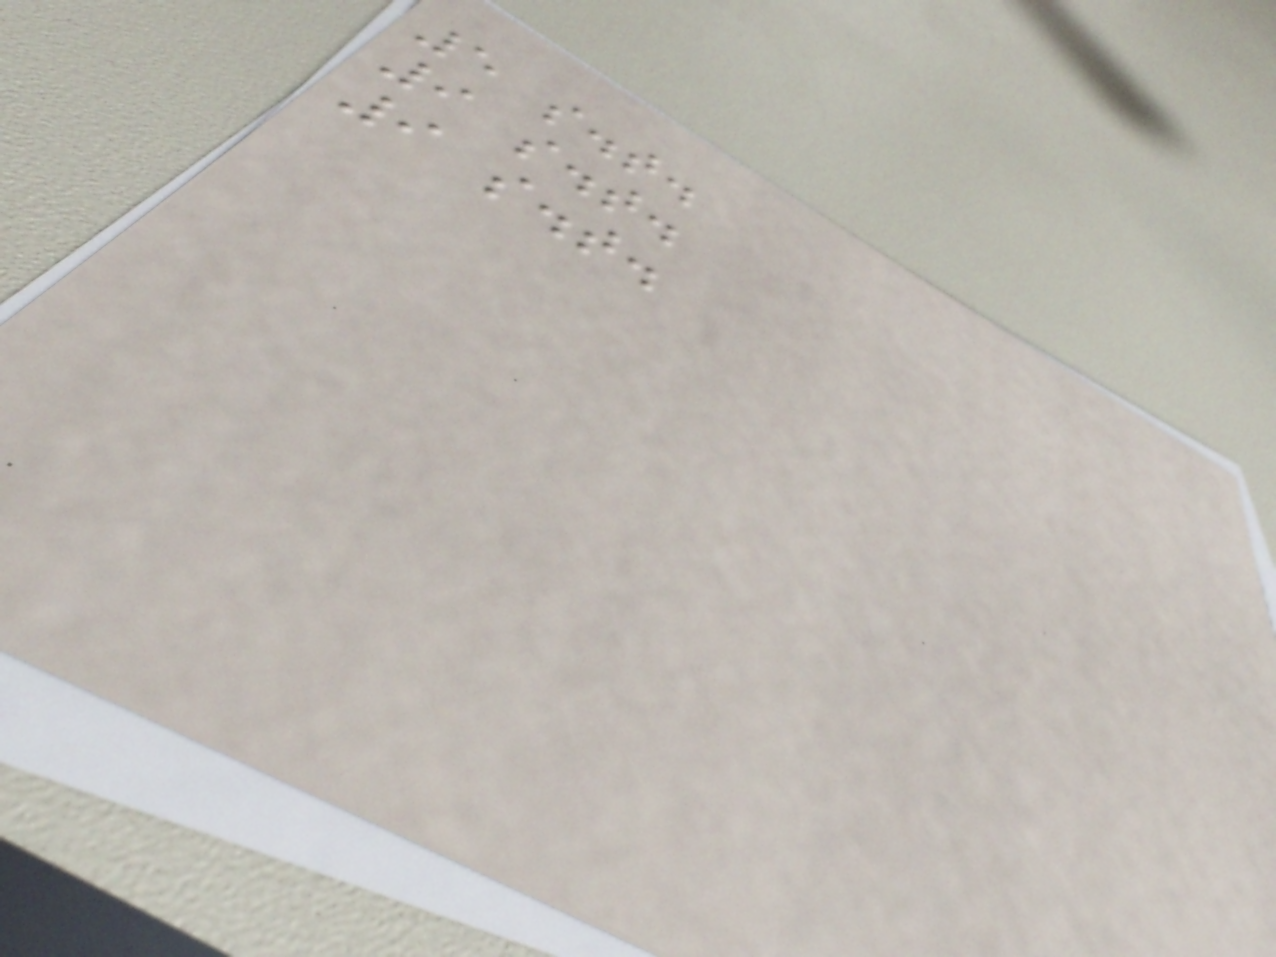5 s.t.
9 s.t.
9 s.t.
